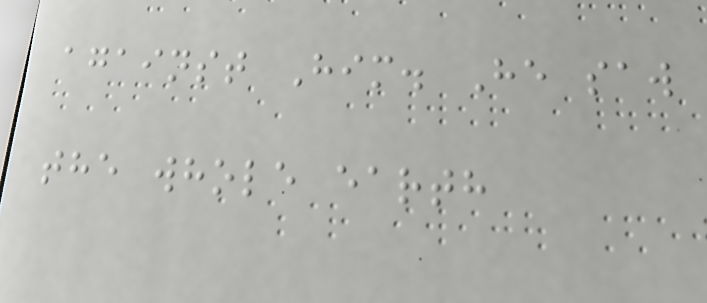against Him. He saw
the whole earth
